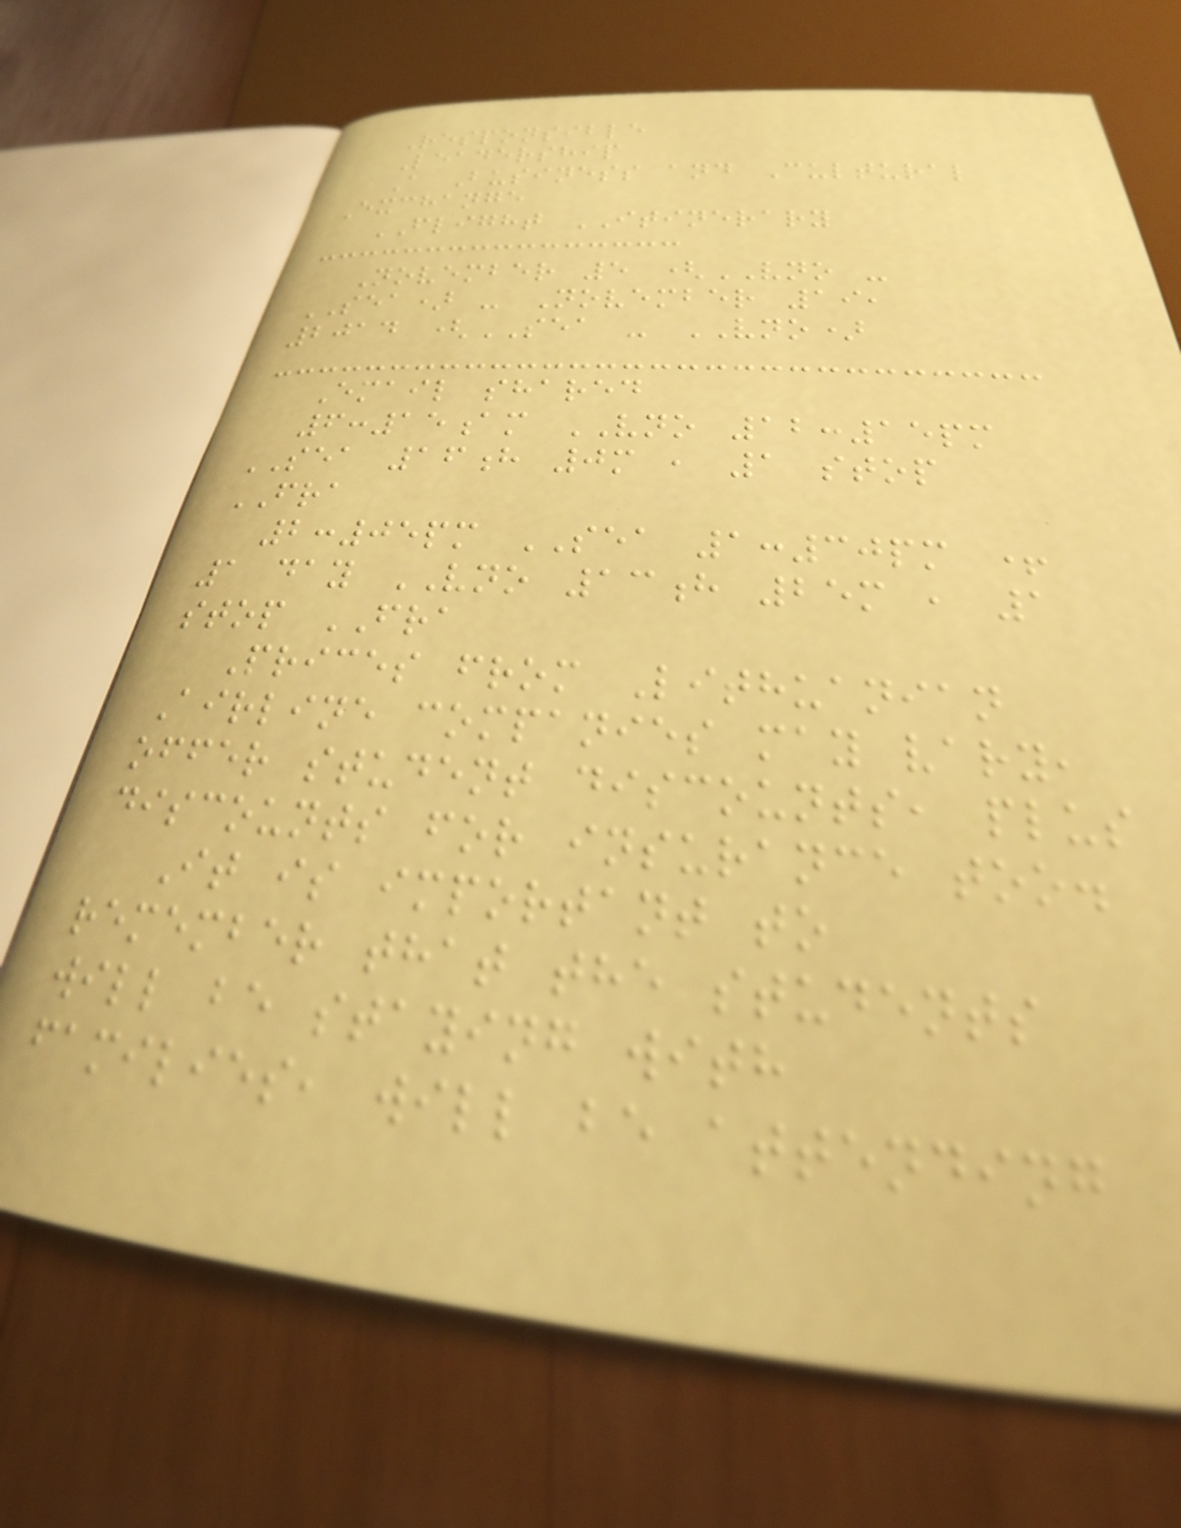Responsible
Leadership
A Business and Cultural
Exchange
FLIGHT ITINERARY
November 5 (VNO -
SEA) - November 19,
2014 (SEA - VNO)
Email shared
6:15am VNO 12:15pm
SEA 16h 0m , 1 stop
FRA
2:05pm SEA 1:30pm +
1 day VNO 13h 25m , 1
stop FRA
Prices from Lithuanian
Airline companies may vary,
offer student discounts, plus
discounts for insurance too.
It is important to
remember that the students
will be staying with
families, will be attending
